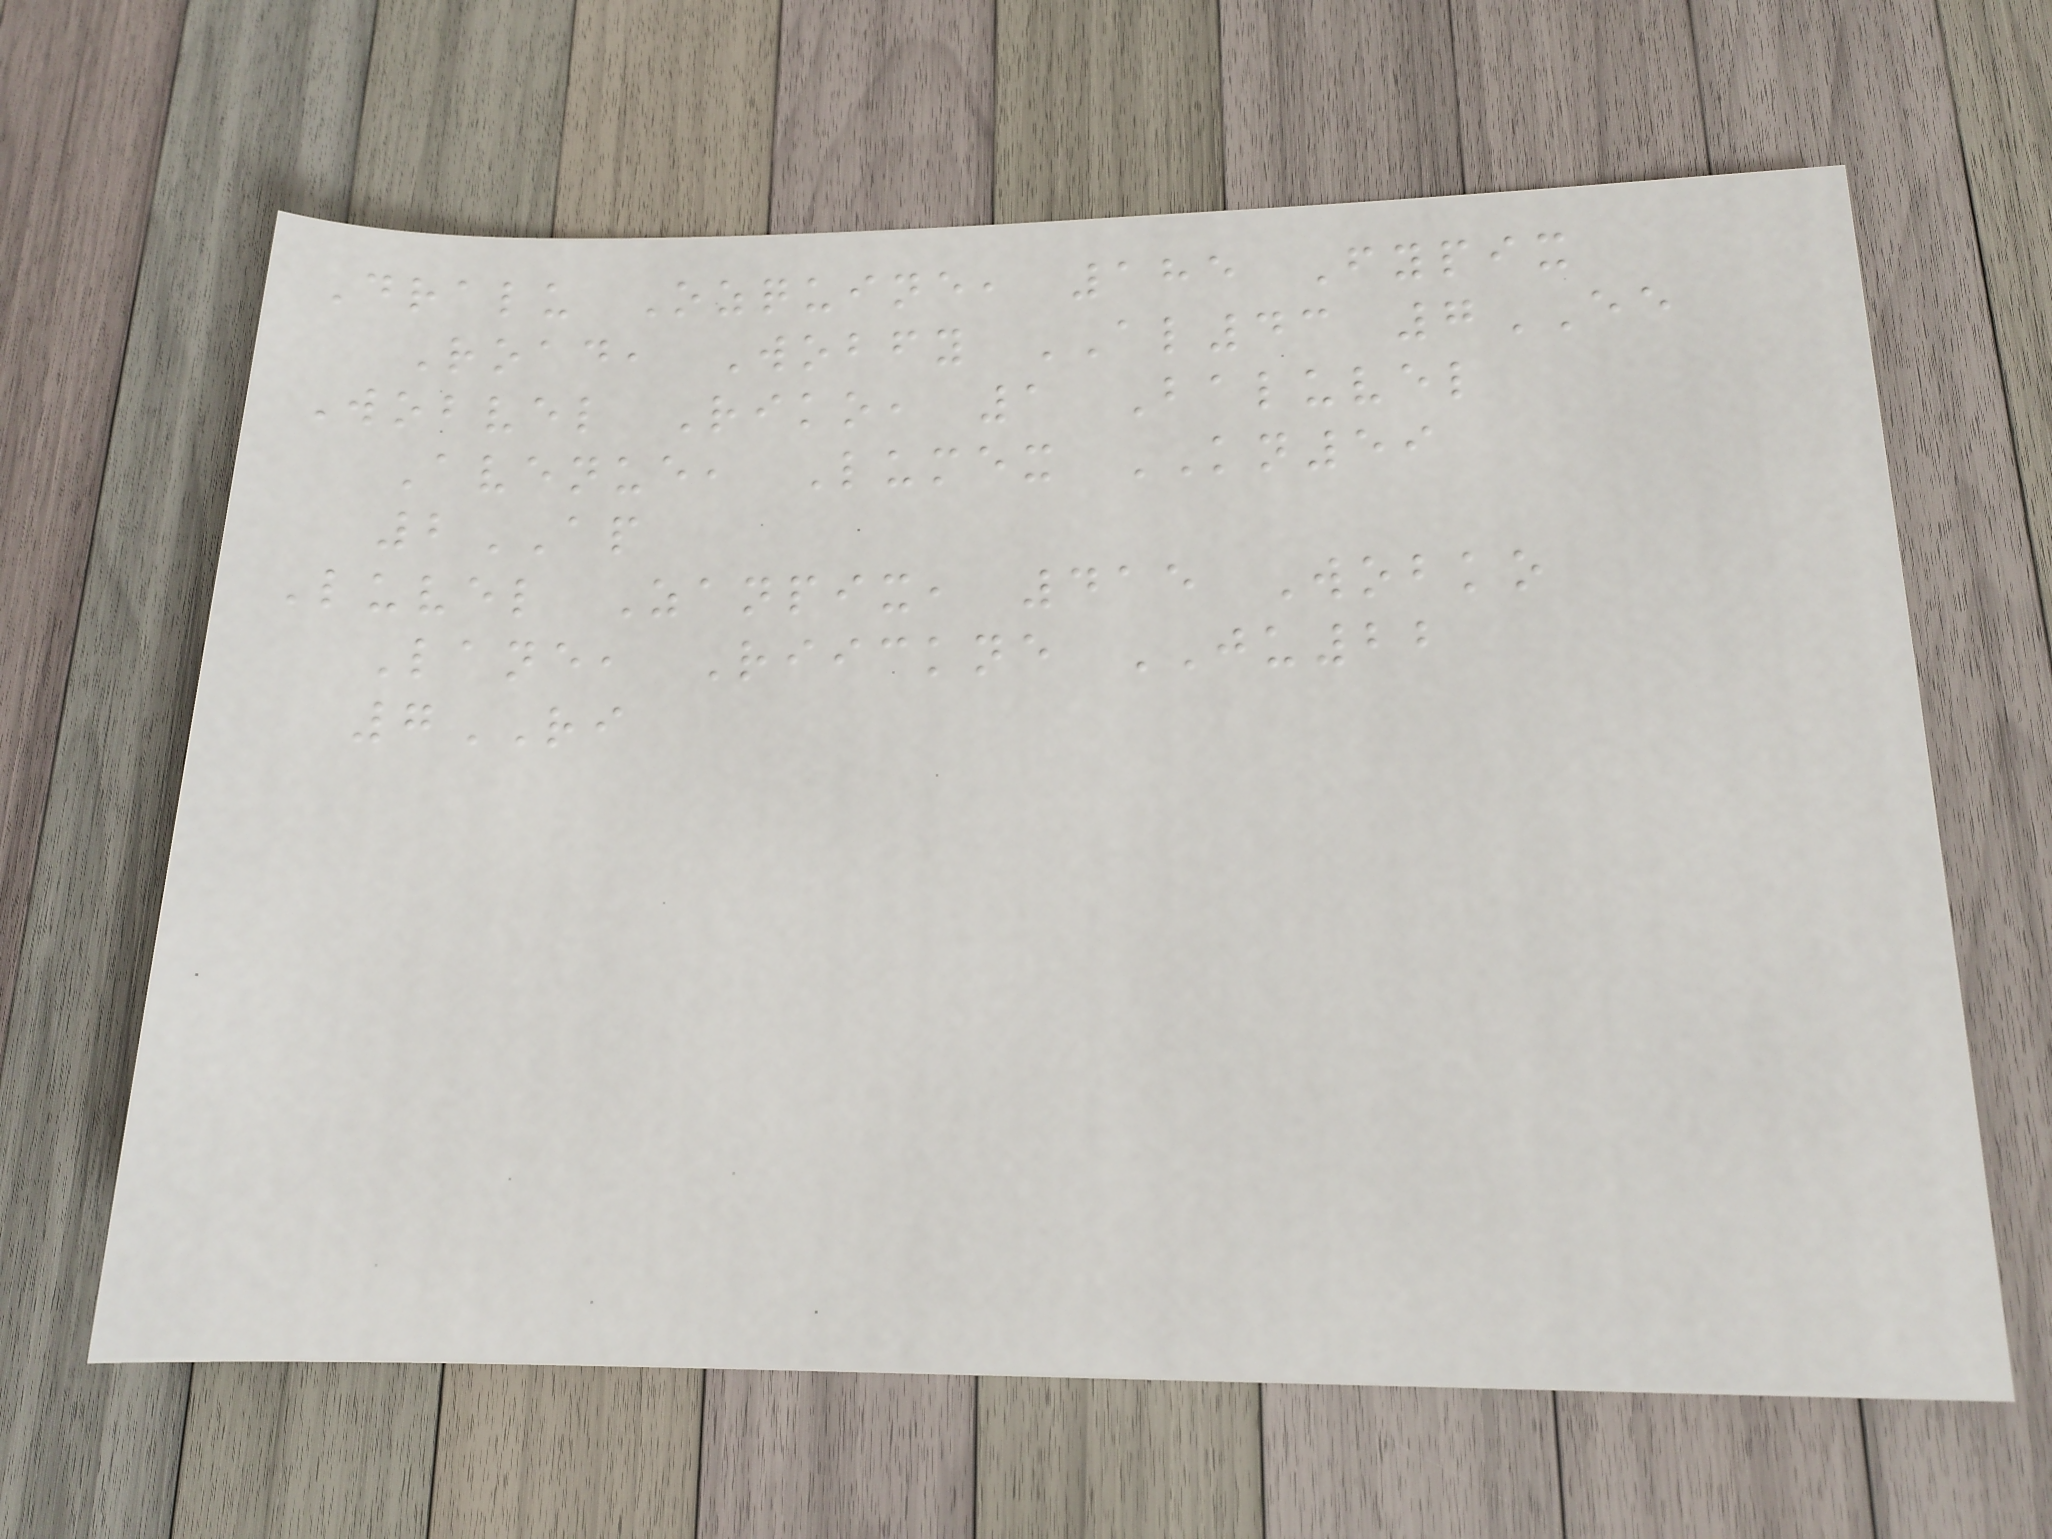Dralu Ozquine, 185 Fypix
Road, Wobfy AL43 7EE
Wobvel Riko, 1 Baluvel
Avenue, Lumex KN59
2AP
Luvel Zanpix, 415 Wobko
Lane, Riickne JU22
7RI
